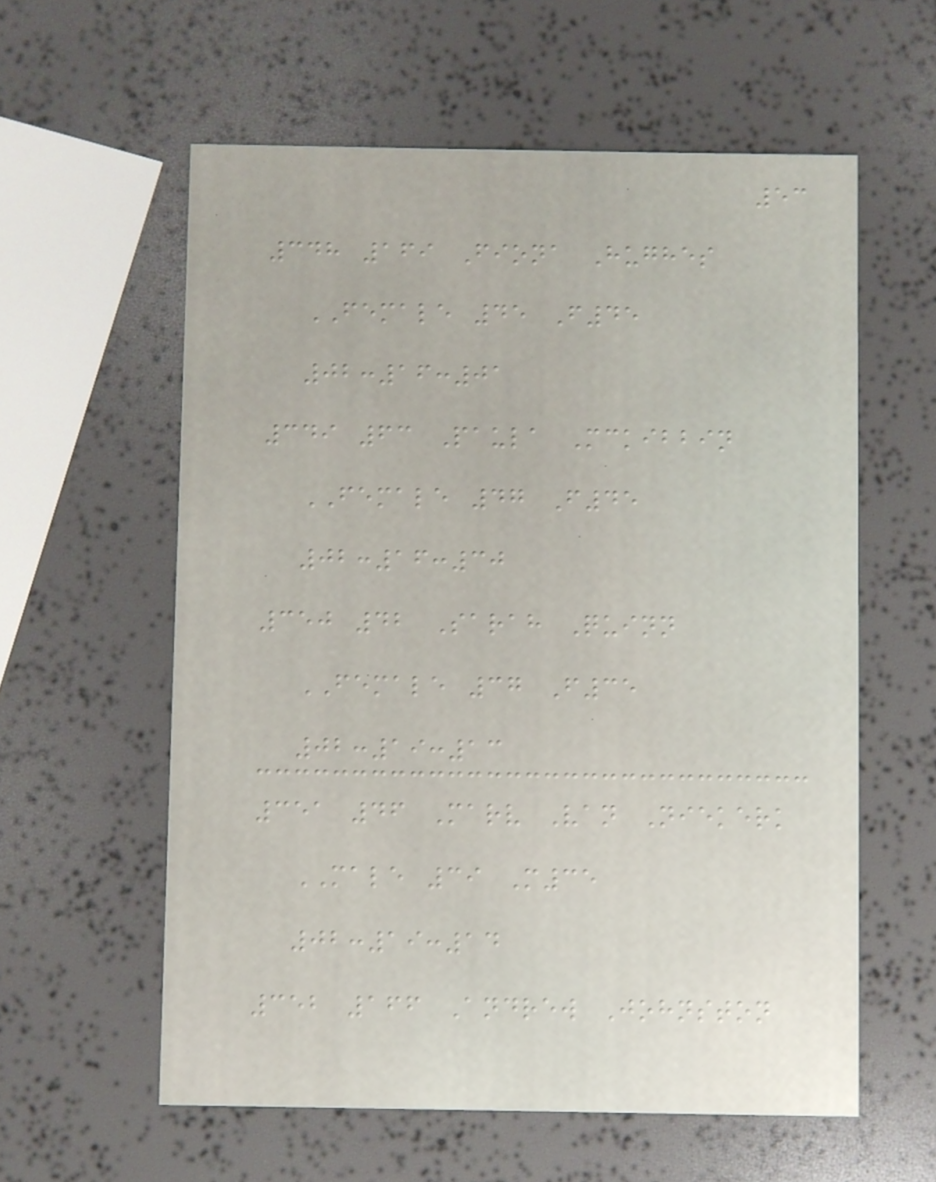53
348 169 Fiona Hughes
FEMALE 45 F45
02:16:01
349 63 Paula Mckibbin
FEMALE 47 F45
02:16:30
350 42 Sarah Quinn
FEMALE 37 F35
02:19:13
351 46 Marv Van Niekerk
MALE 39 M35
02:19:14
352 166 Andrew Johnston
